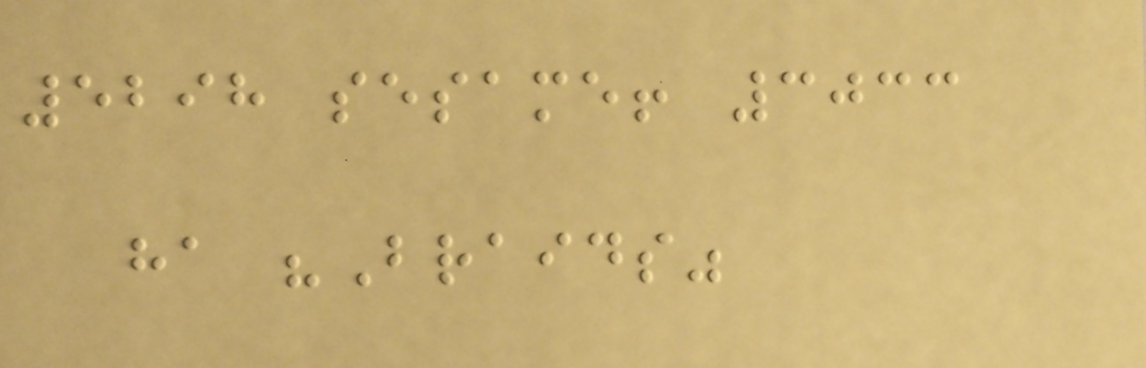5298 sesame! 3033
ha "Braids"
